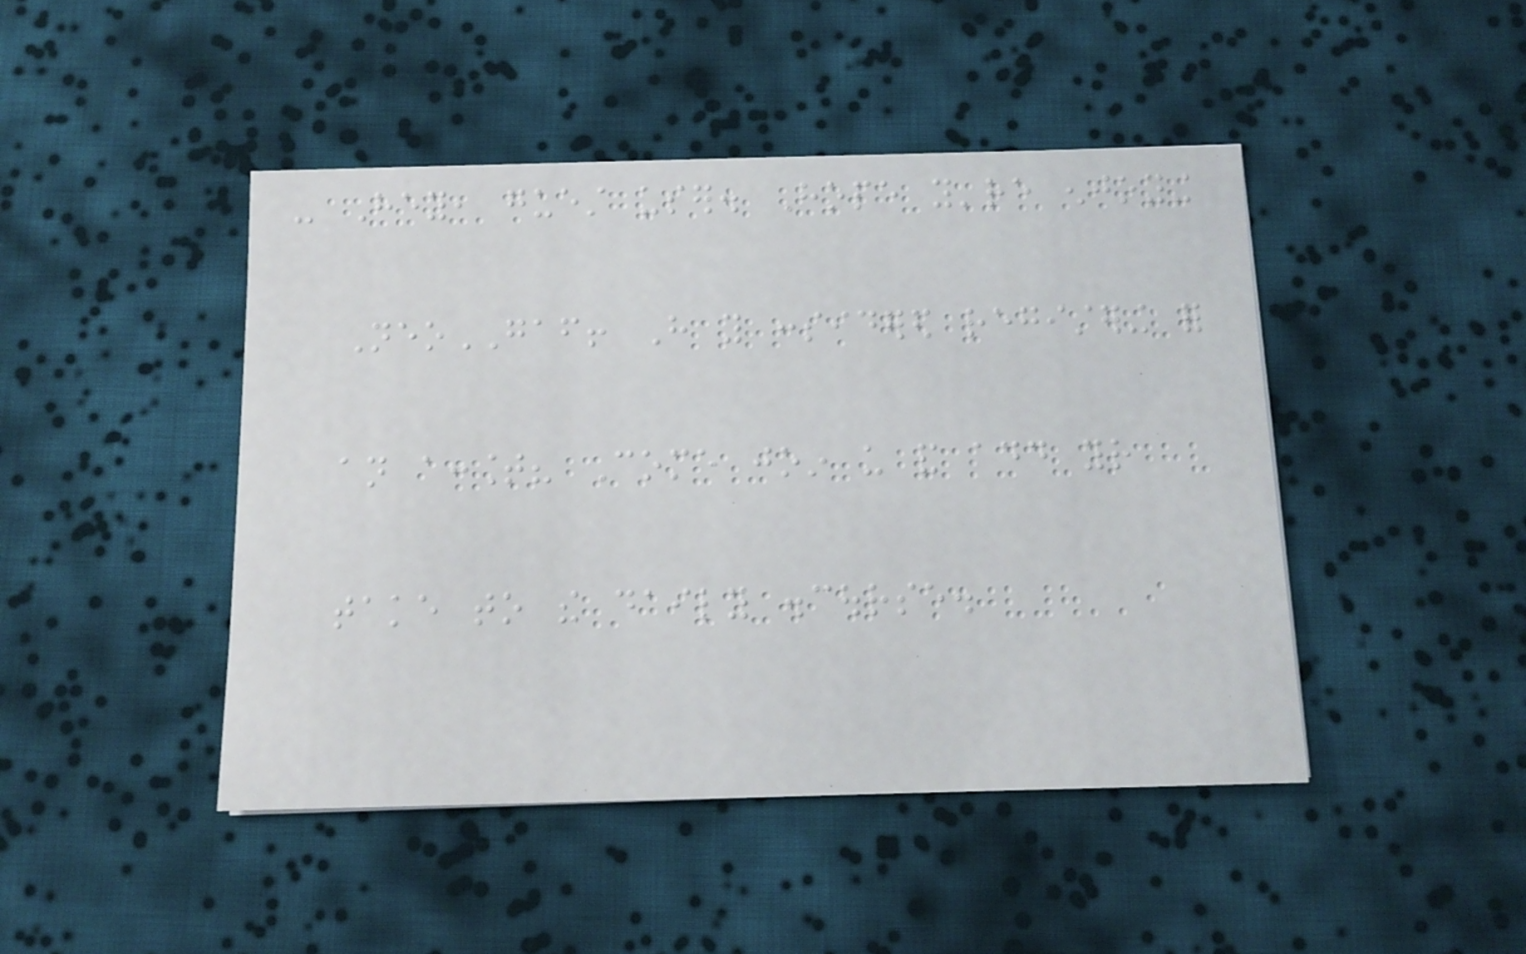- Hey, guest user. Hope you're enjoying
NeoGAF! Have you considered registering for
an account? Come join us and add your
take to the daily discourse.
